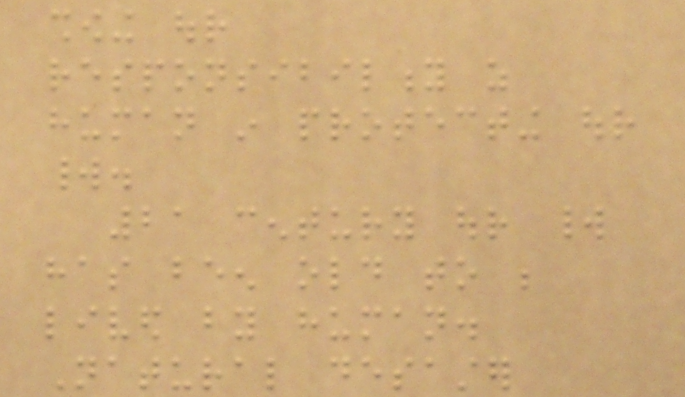showing our
responsibility as
human in protecting our
world.
21 century our world
has been old to be
lived by human.
Natural desaster
